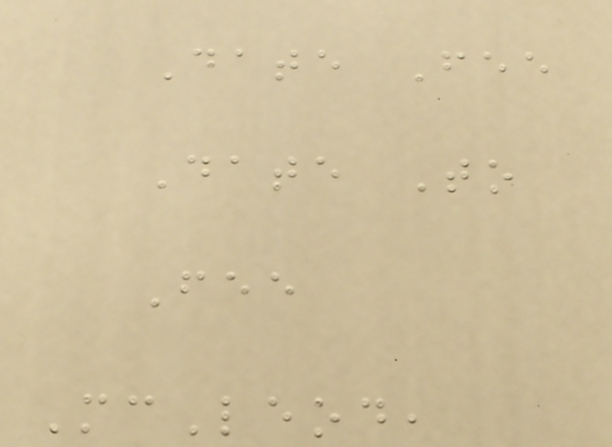Date Fee
Date To
Fee
McLeod,
